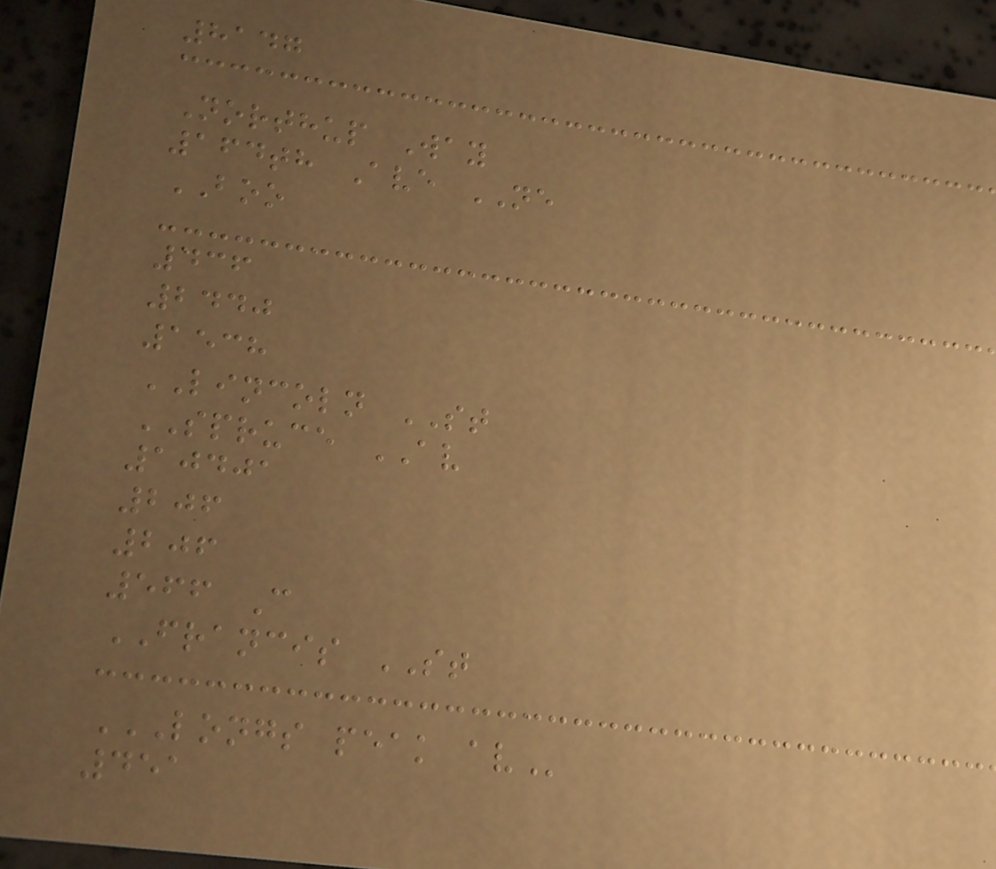8147
Northup Way
164th Ave NE
BOO
436
2440
1538
LINCOLN ST
SPRUCE AV
10401
206
206
566 C
FRANCIS ST
LONGS PEAK AV
451
